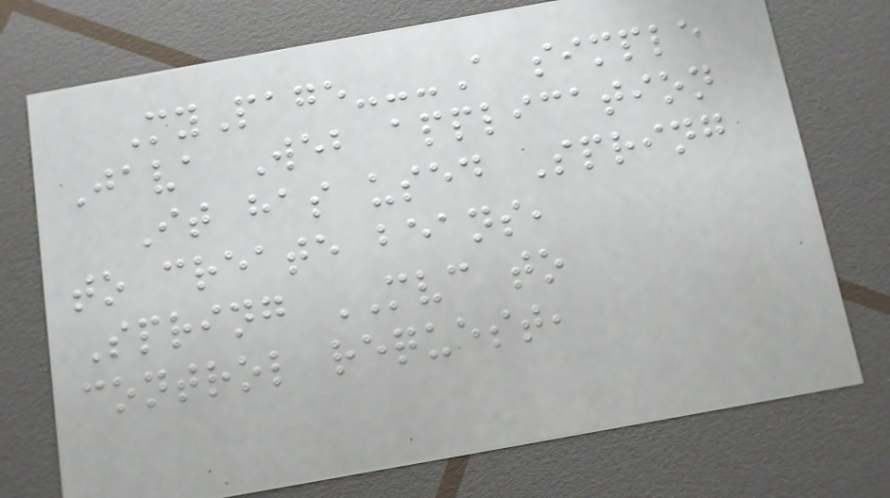MyPage---A simple
Java Web application
It has used Spring
to create beans,
Spring MVC to
control request,
